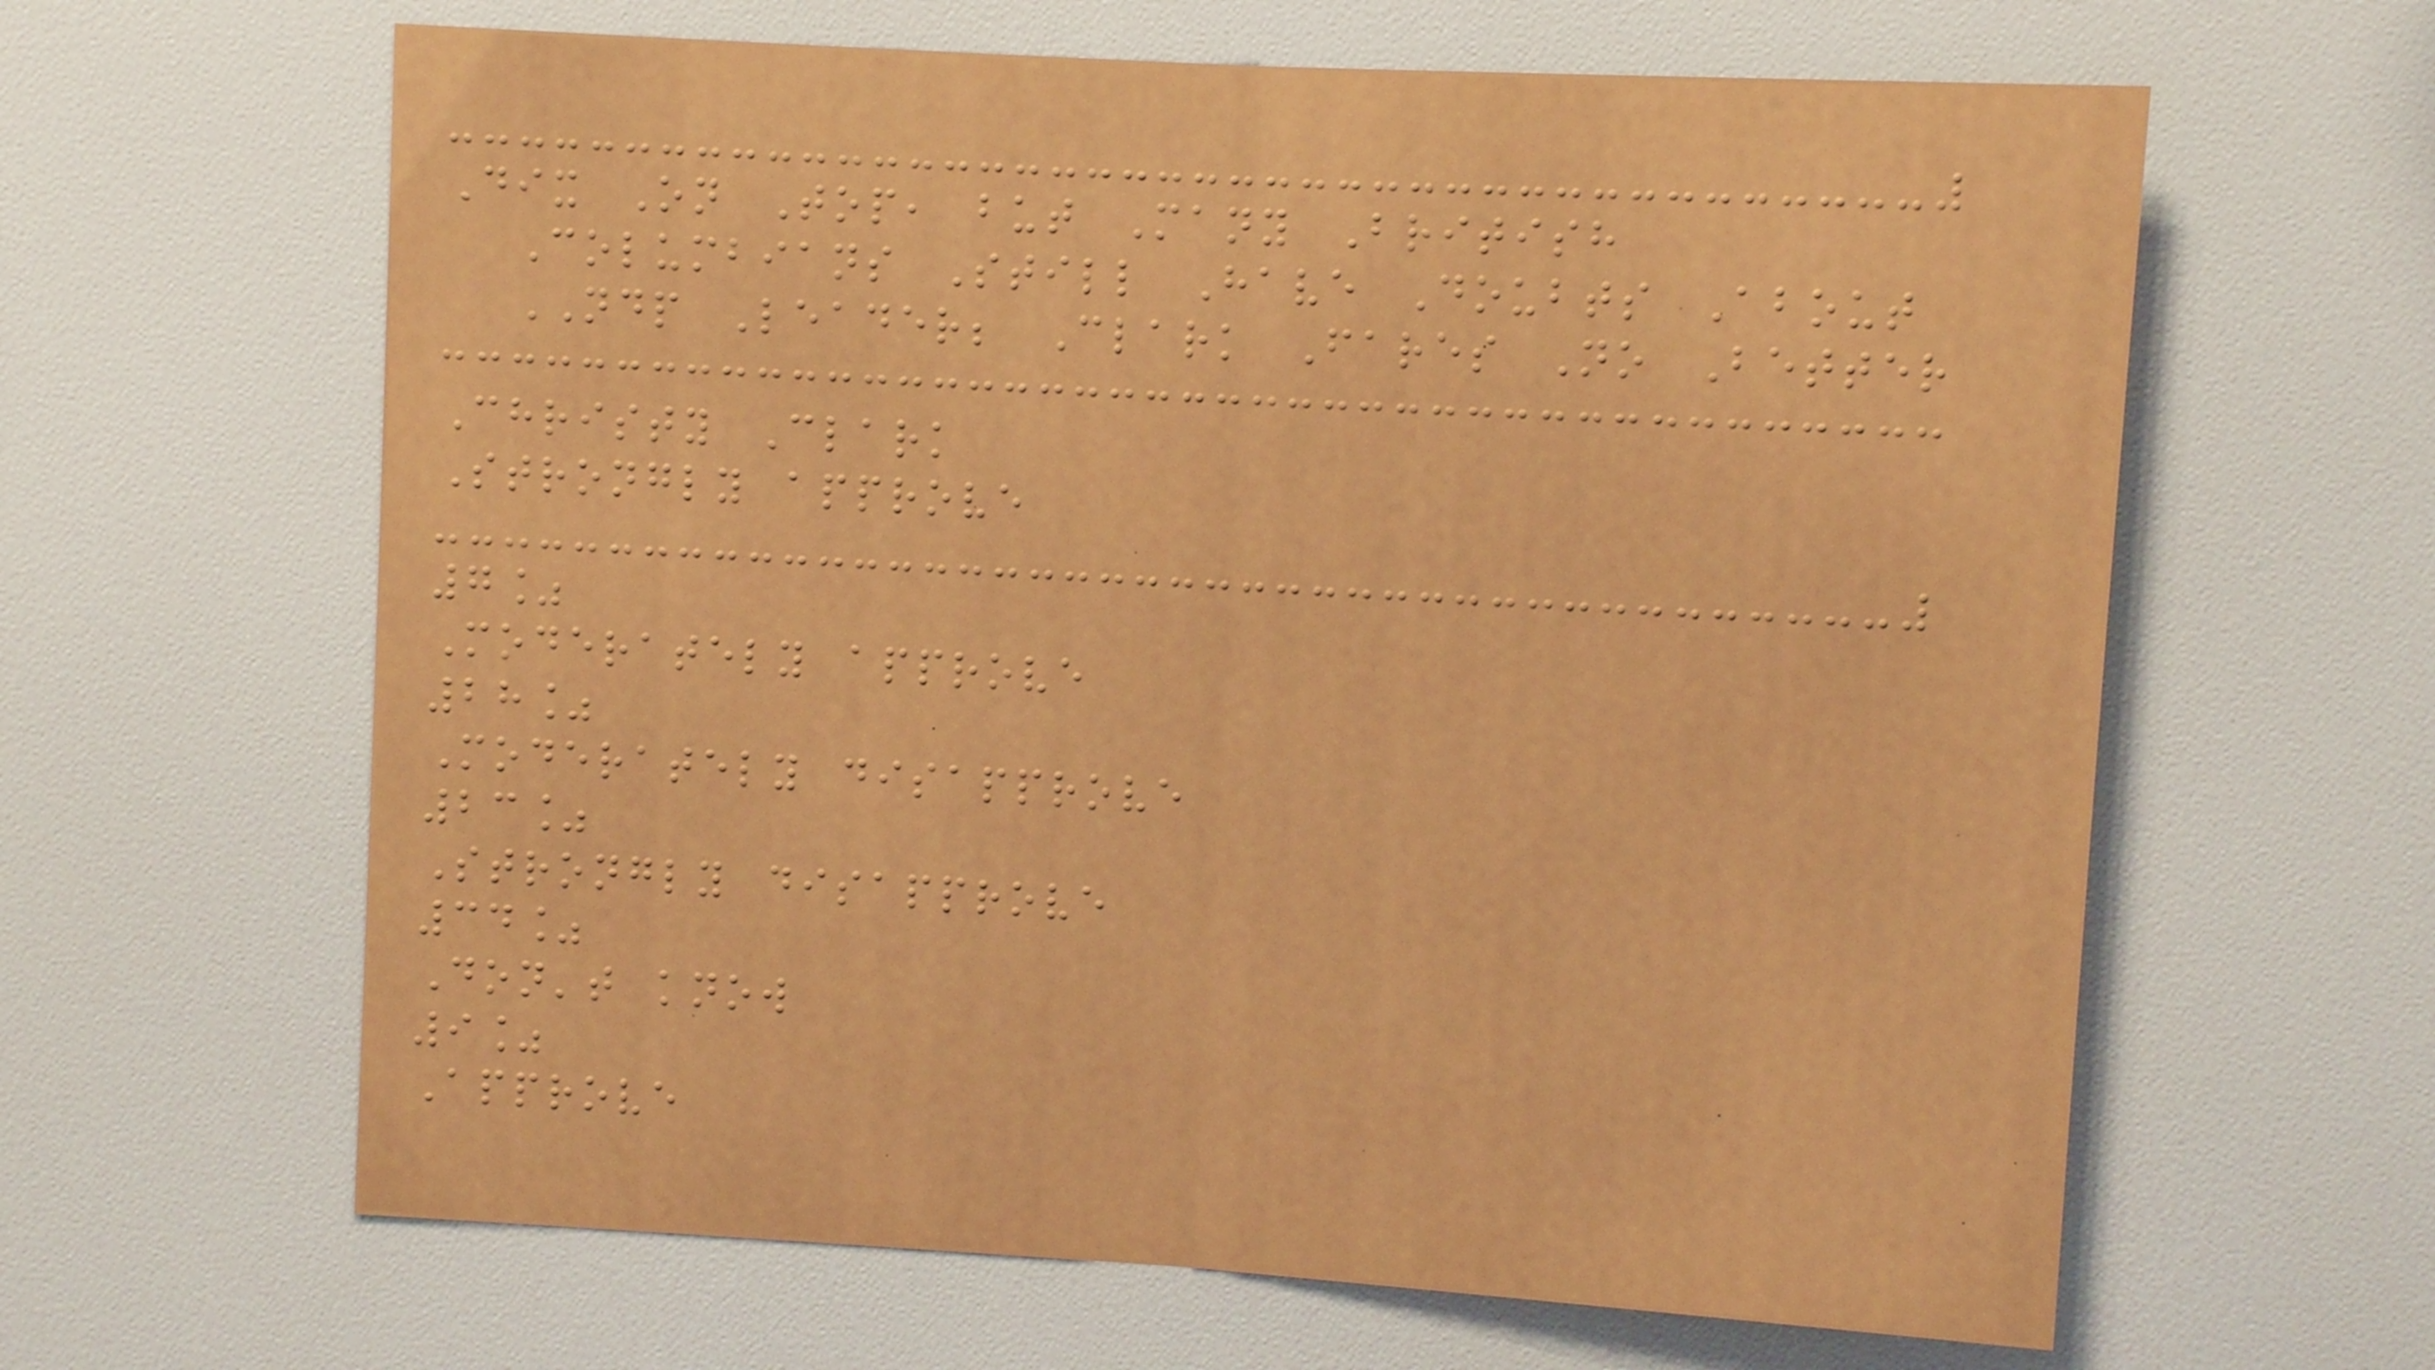Dix On Top, but Many British
Columbians Still Have Doubts About
NDP Leader; Clark Fares No Better
Christy Clark
Strongly approve
7%
Moderately approve
28%
Moderately disapprove
23%
Strongly disapprove
34%
Don't know
9%
Approve
